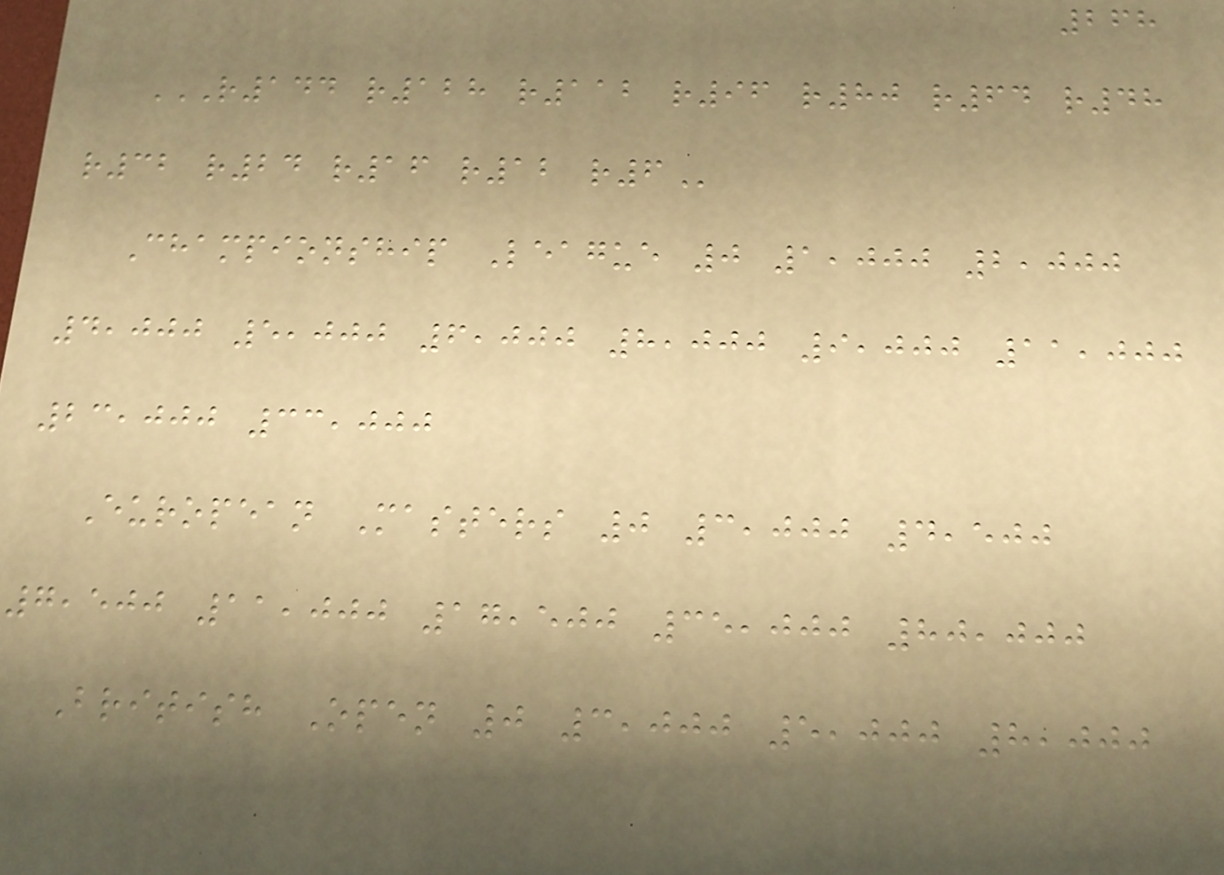268
R144 R128 R112 R96 R80 R64 R48
R32 R24 R16 R12 R6
Championship League 0 1,000 2,000
4,000 5,000 6,000 8,000 9,000 11,000
23,000 33,000
European Masters 0 3,000 4,500
7,500 11,000 17,500 35,000 80,000
British Open 0 3,000 5,000 8,000
